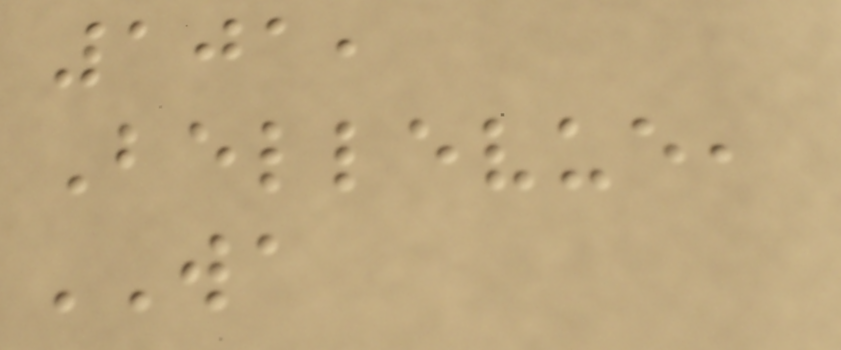101,
Bellevue,
WA
